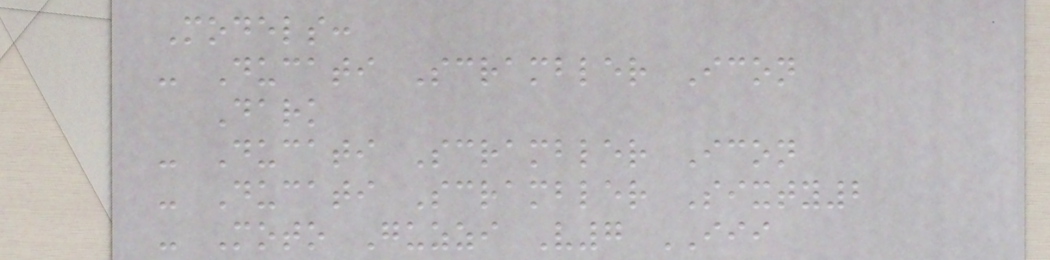Models:
- Ducati Scrambler Icon
Dark
- Ducati Scrambler Icon
- Ducati Scrambler Sixty2
- Moto Guzzi V7 III
